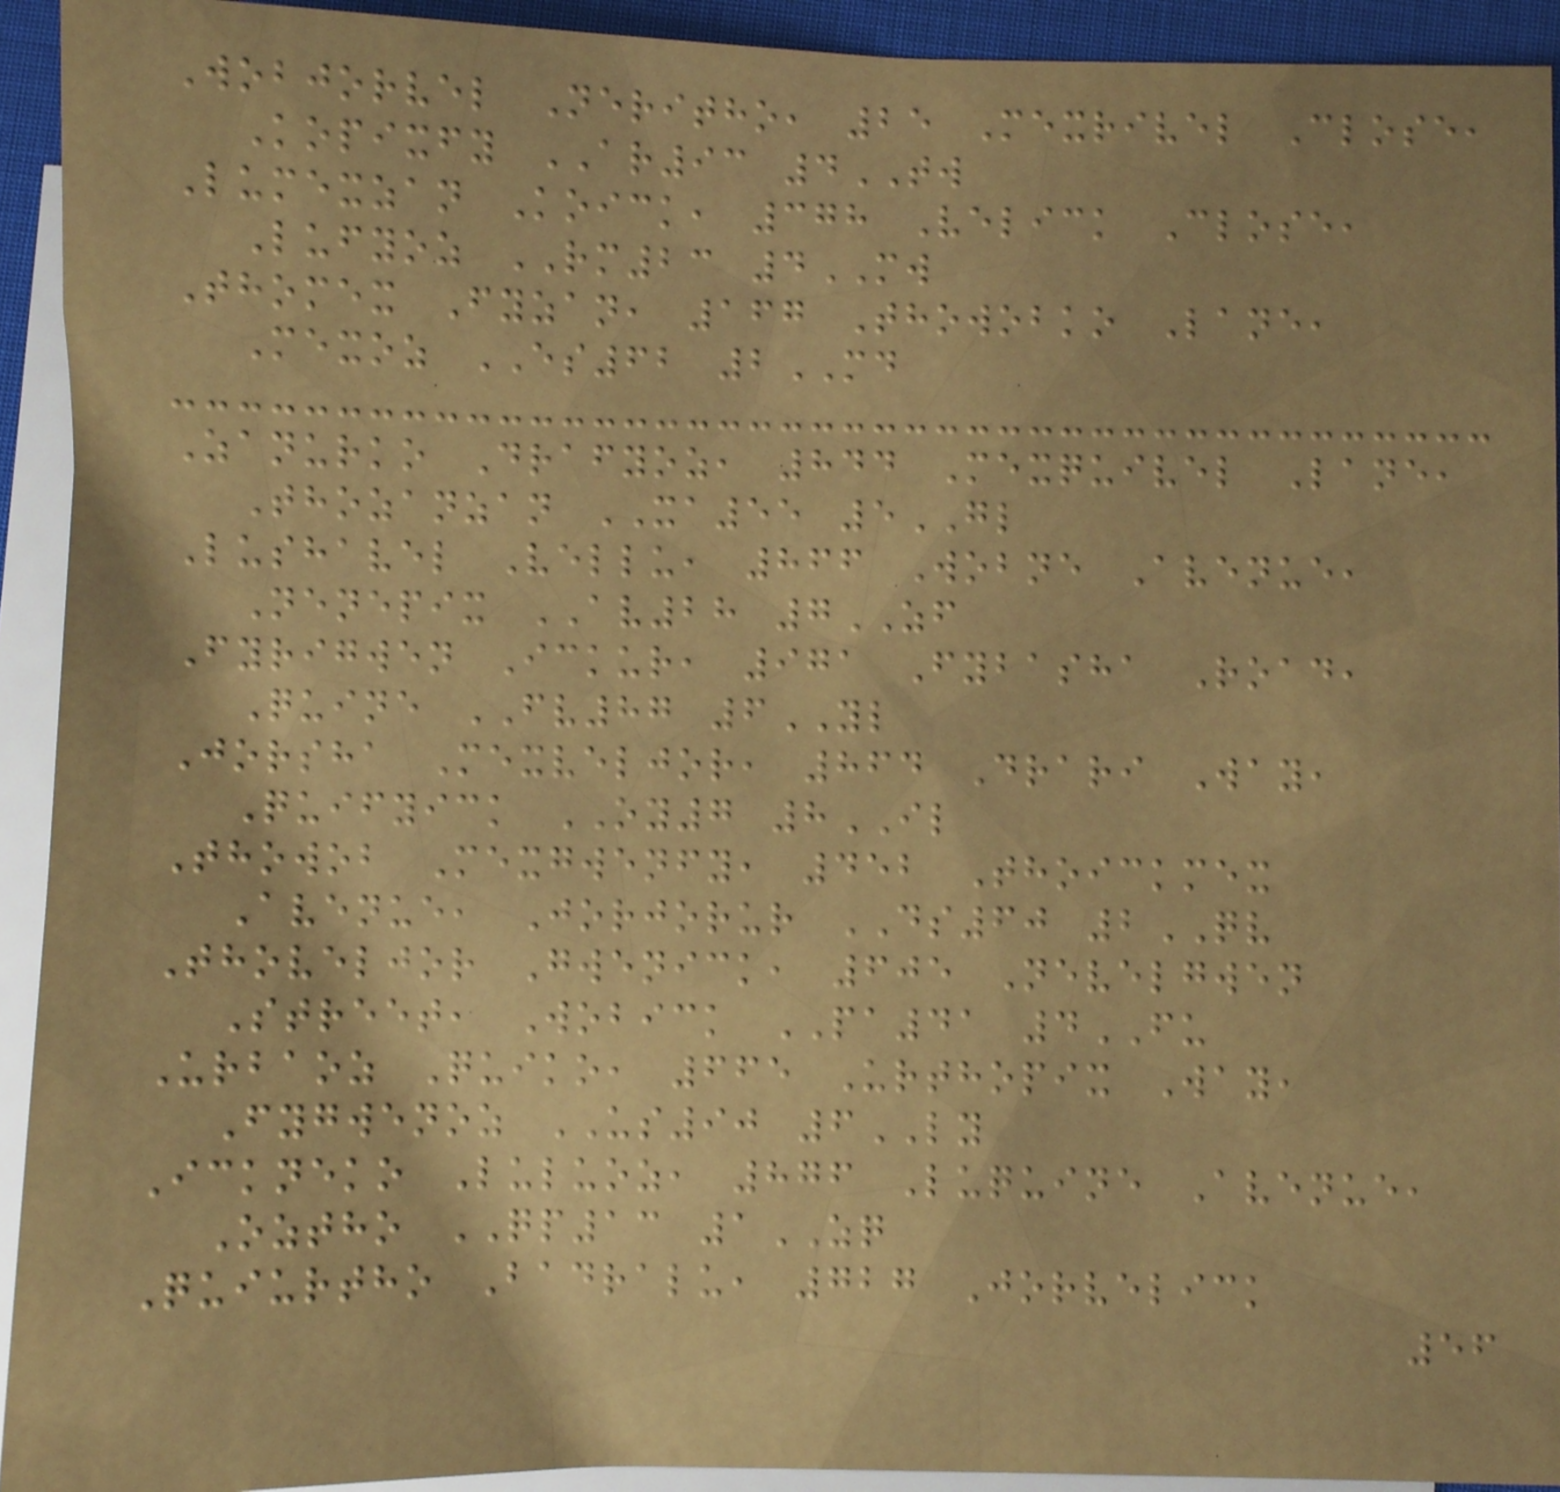Wobjorvel Neritho, 25 Mexrivel Close,
Kopixfy AR93 4TW
Lumexzan Koick, 378 Velick Close,
Lufyoz RM23 4MW
Thomex Fyzan, 167 Thowobko Lane,
Mexoz ES62 2MD
Zanurko Drafyoz, 844 Mexquivel Lane,
Thozanzan XA55 5GL
Lushavel Vellu, 866 Wobne Avenue,
Nenepix AV28 7ZF
Fyrigwen Ickur, 971 Fybasha Road,
Quine FV87 6YL
Jorsha Mexveljor, 864 Drari Way,
Quifyick OY7 8IL
Thowob Mexgwenfy, 452 Thoickmex
Avenue, Jorjorur DS60 2QV
Thoveljor Gwenick, 605 Nevelgwen
Street, Wobick PA41 4FU
Urbaoz Quiko, 665 Urthopix Way,
Fygwenoz US90 6LY
Ickneko Luluoz, 876 Luquine Avenue,
Oztho QP13 1ZQ
Quiurtho Badralu, 727 Jorvelick
56
